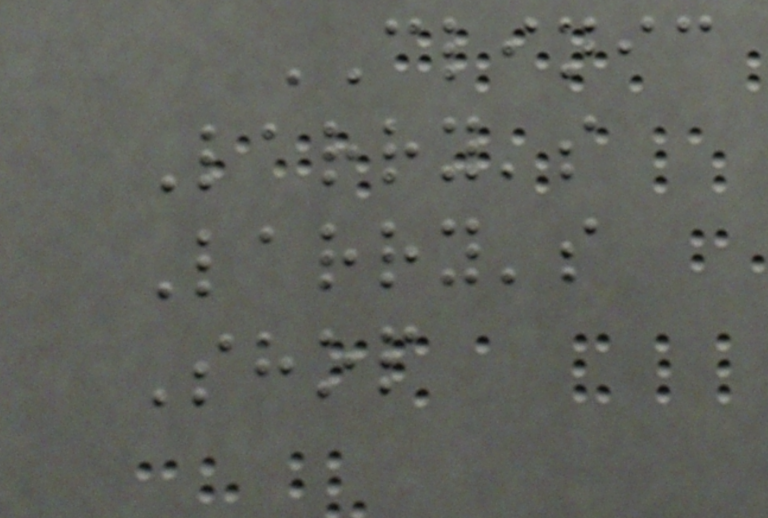CLINIC
Larry's
Larry's
Shop
